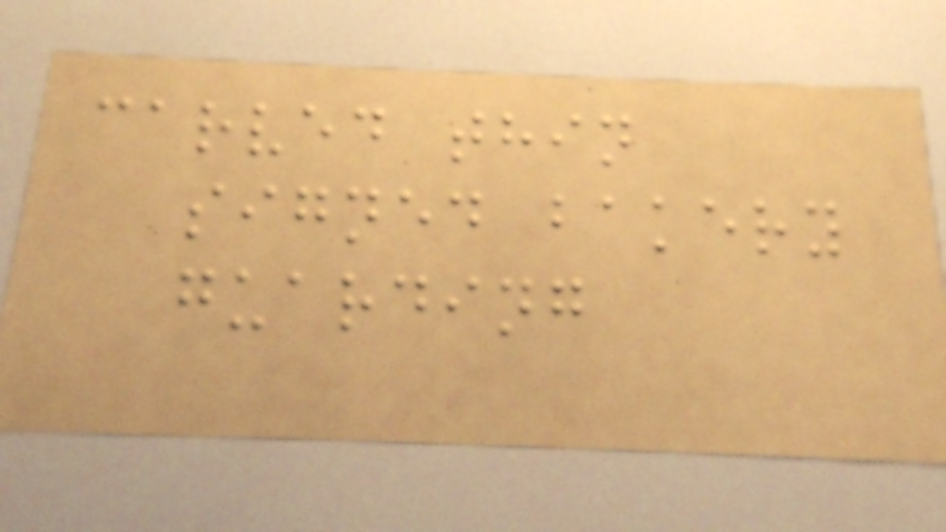carved thin
signed bakery
guarding
